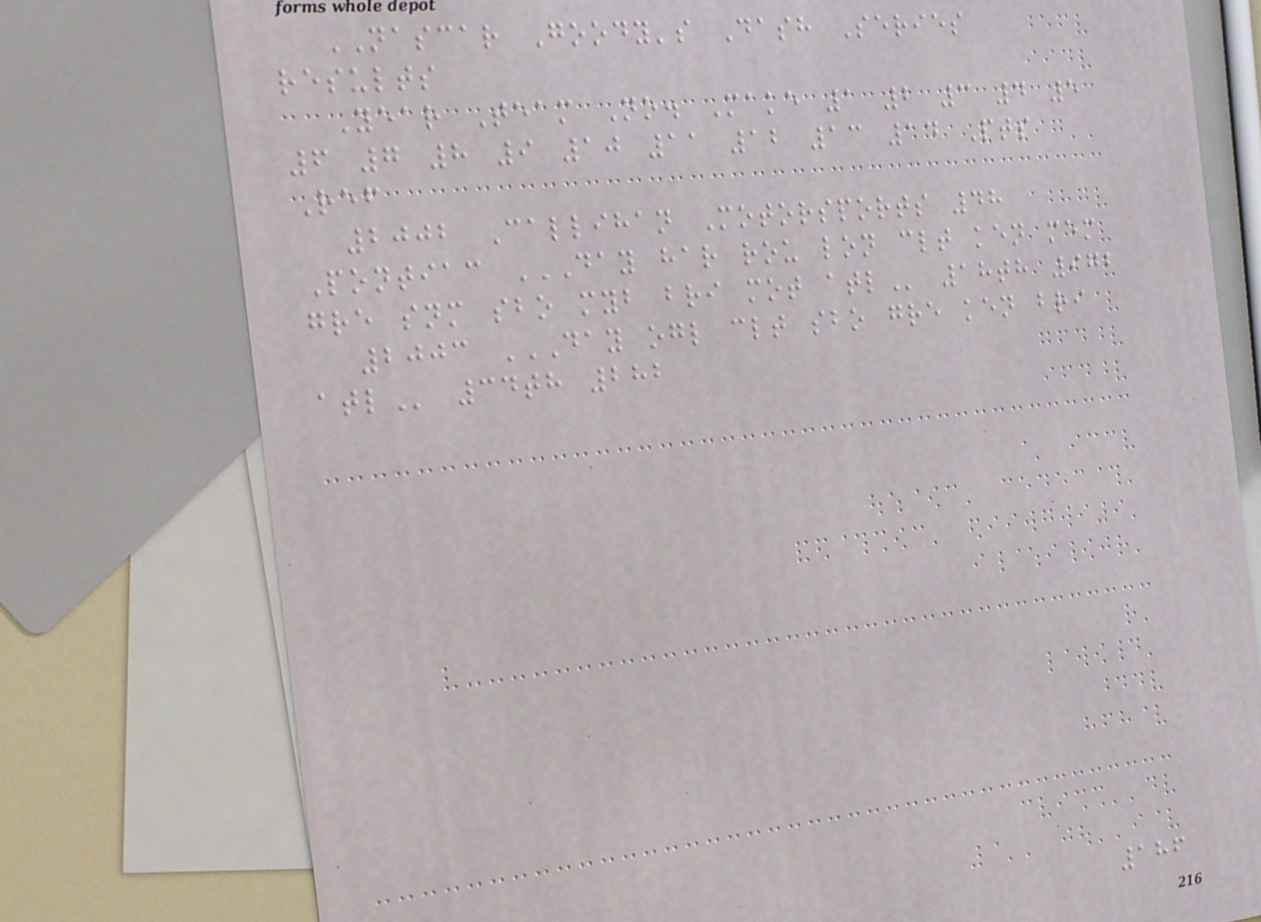NASCAR Goody's Dash Series
results
Year Team No. Make 1 2 3 4 5
6 7 8 9 10 11 12 13 14 Pts
Ref
2002 Callihan Motorsports 48
Pontiac DAY HAR ROU LON CLT KEN MEM
GRE SNM SBO MYB BRI MOT ATL 18th 972
2003 DAY OGL CLT SBO GRE KEN BRI
ATL 34th 282
186
